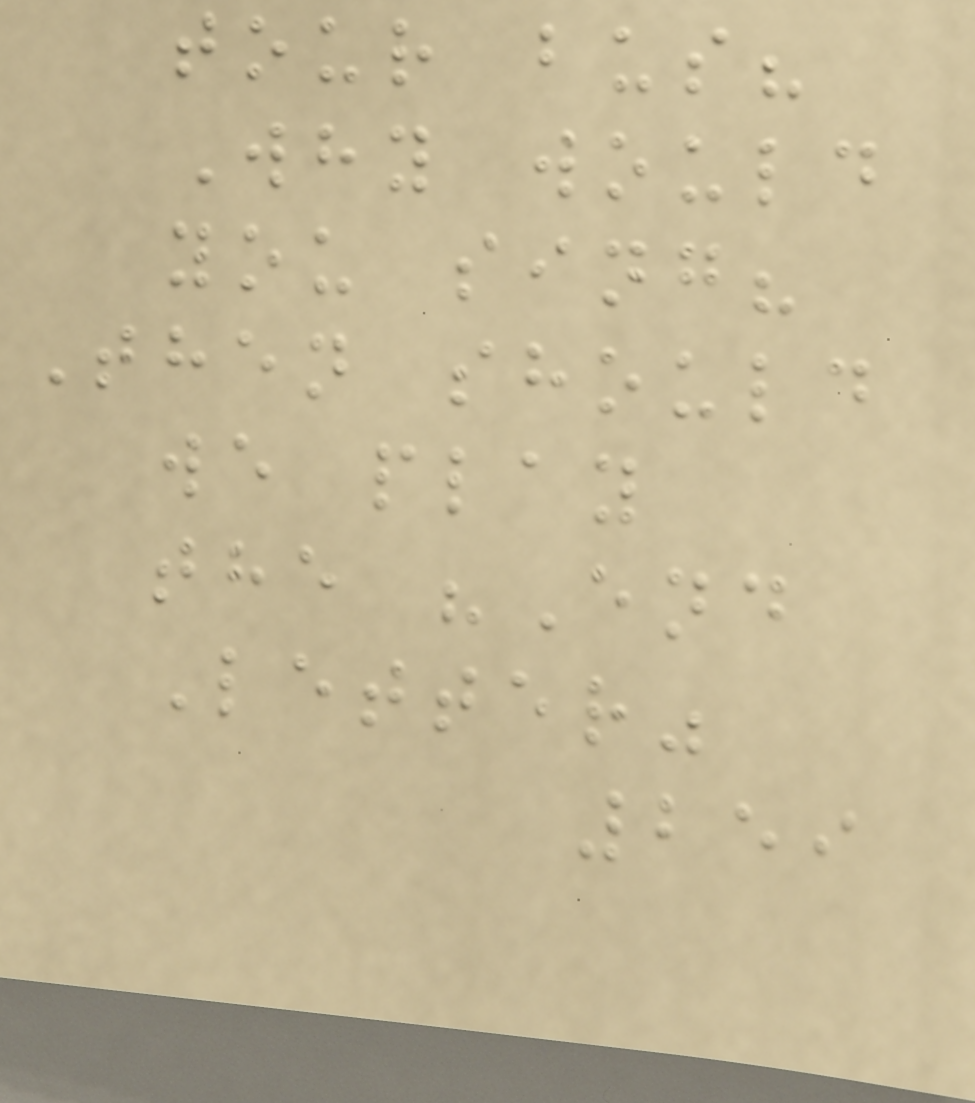tour bus?
Why would
you sing?
Then should
we play
the "End
Letter"
259
